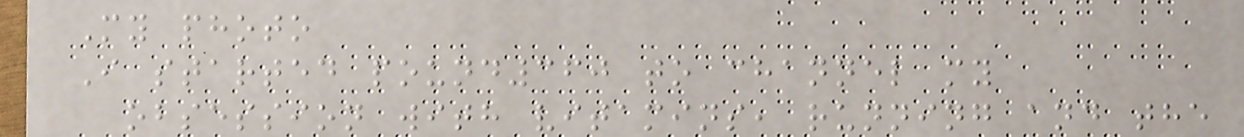My photo
I started pound360 to channel my
obsession with vitamins, running and the
